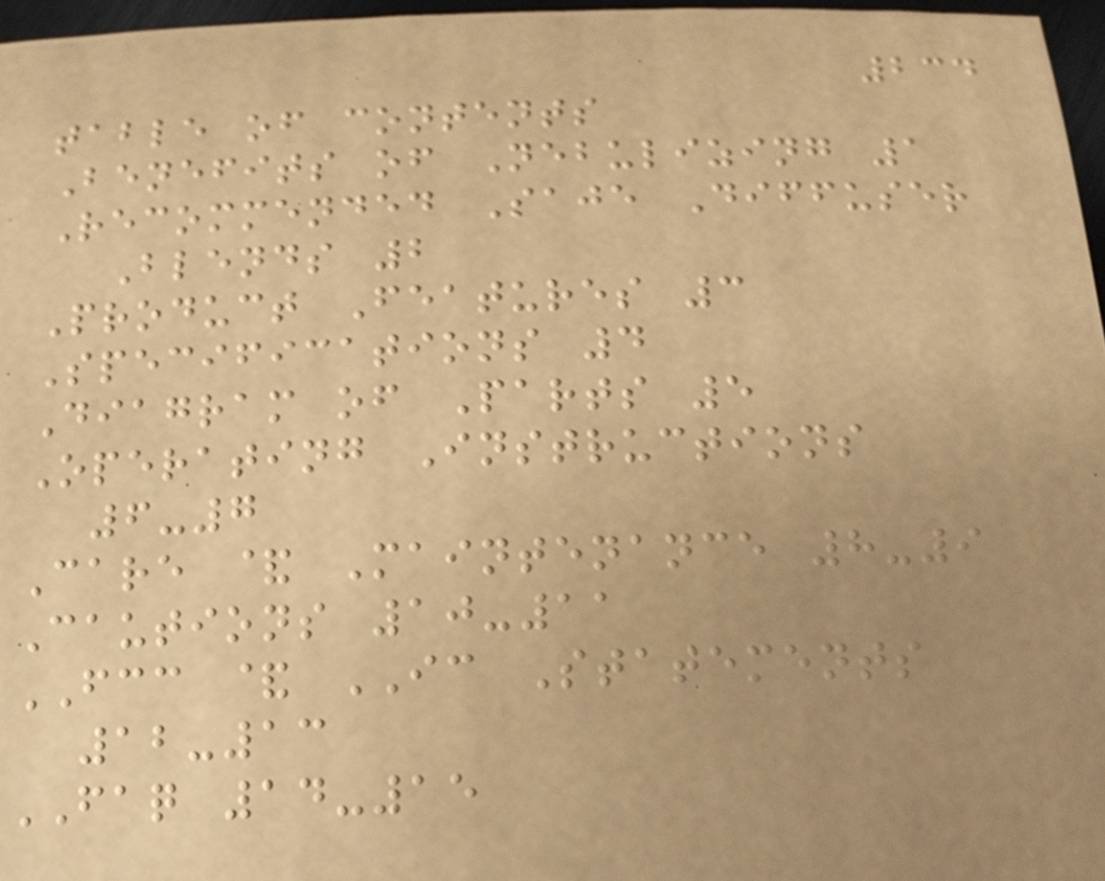234
table of contents
Benefits of Nebulizing 1
Recommended Saje Diffuser
Blends 2
Product Features 3
Specifications 4
Diagram of Parts 5
Operating Instructions
6-7
Care & Maintenance 8-9
Cautions 10-11
FCC & IC Statements
12-13
FAQ 14-15
